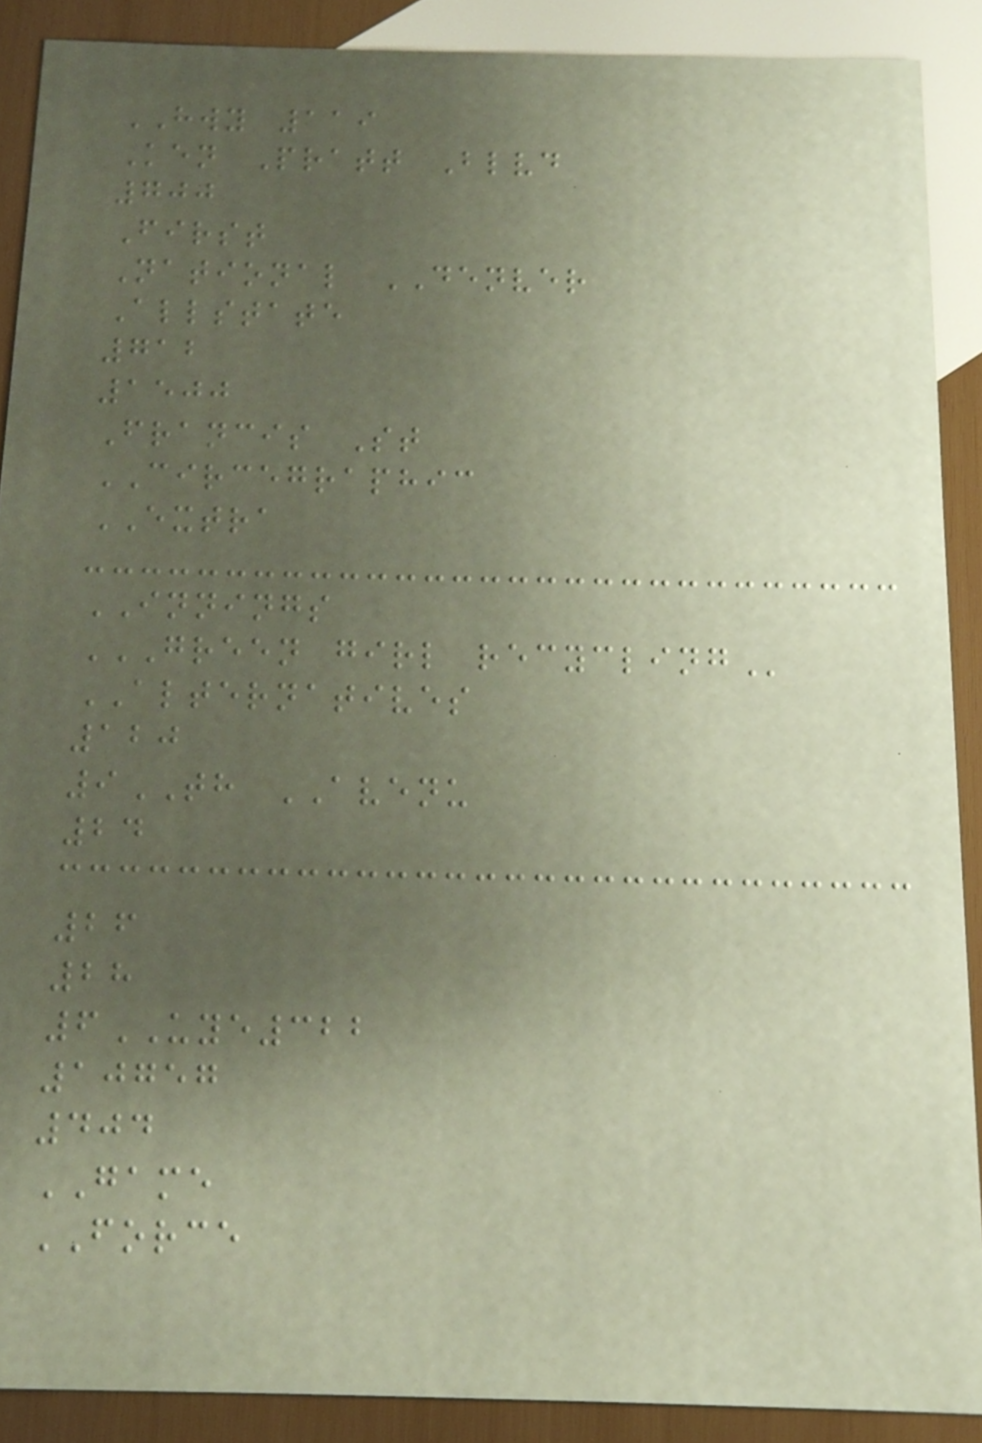HWY 119
Ken Pratt Blvd
700
First
National DENVER
Allstate
712
1500
Francis St
CIRCEGRAPHIC
EXTRA
INNINGS
GREEN GIRL RECYCLING
ALTERNATIVES
120
9TH AVENU
24
26
28
6UYE322
10757
404
GAME
FORCE
